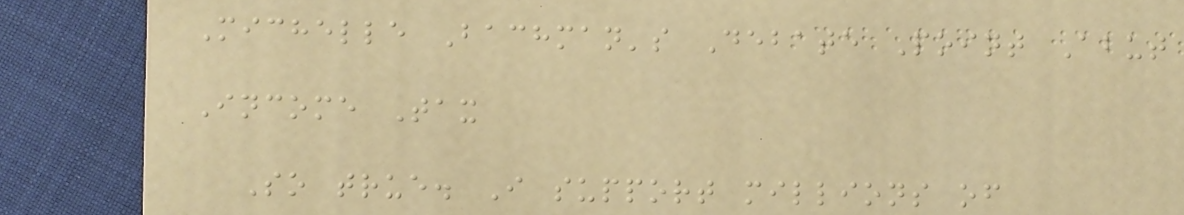Michelle Bachman's Debate Point Abut
Income Tax
So true. I support millions of
